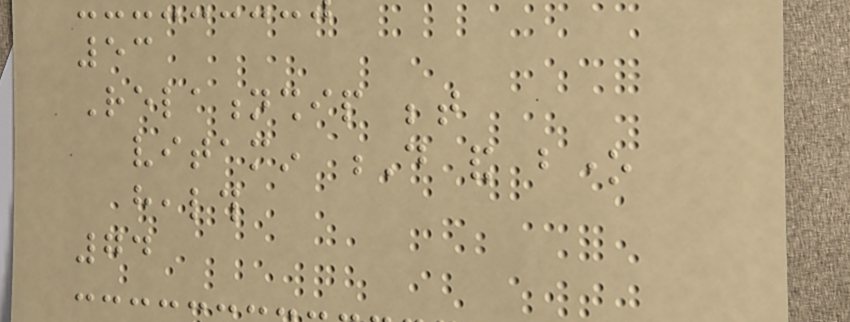53
Relationship between
vitamin D and bone
health
74
